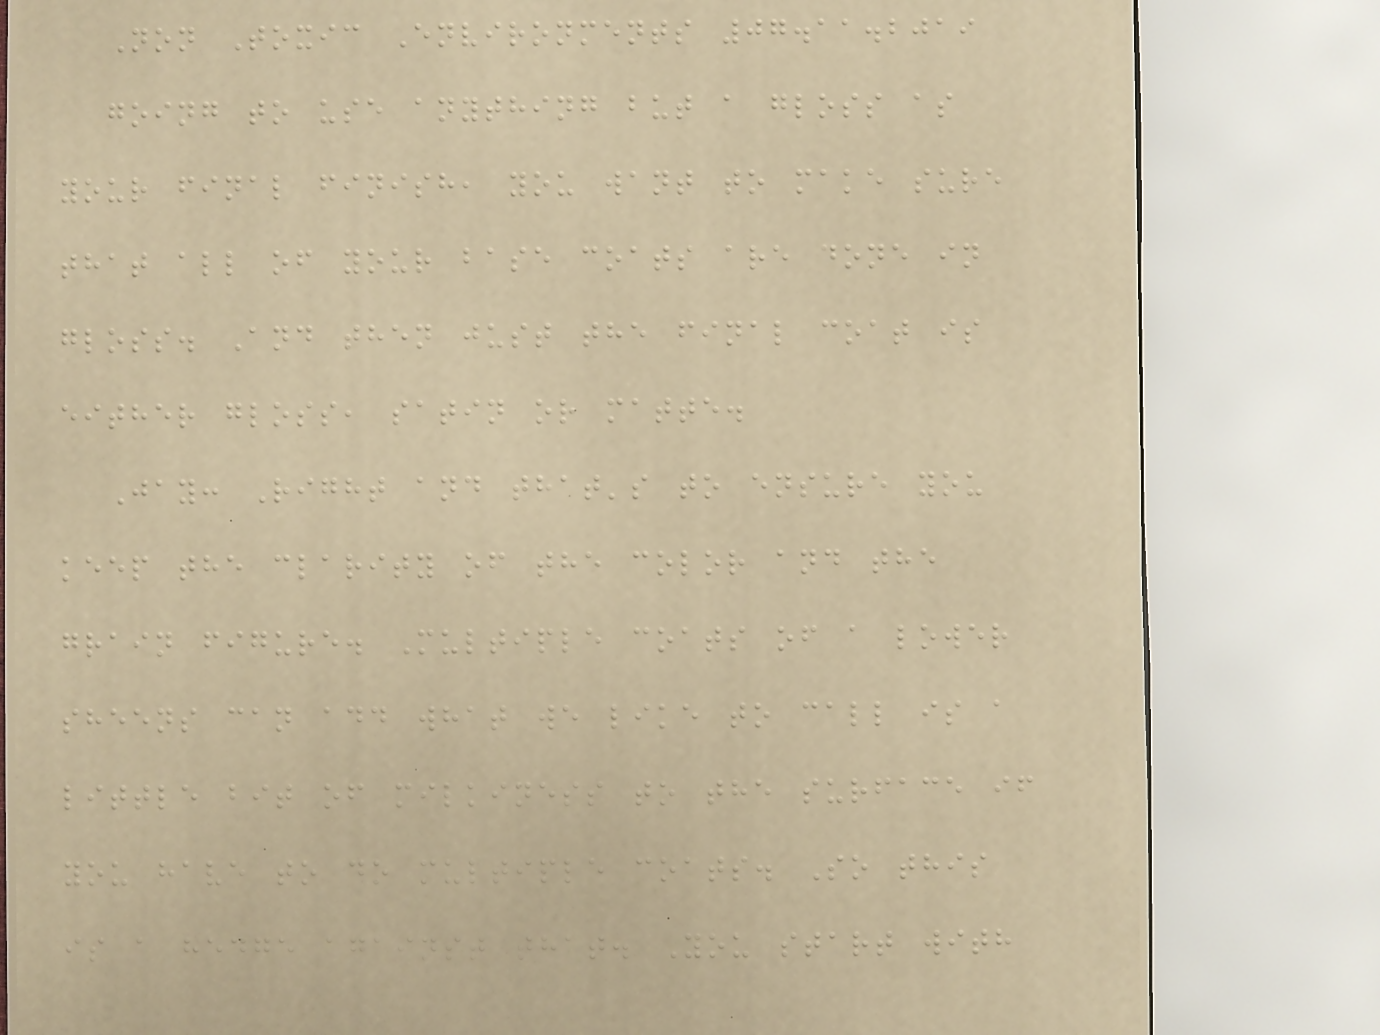Non Toxic Environments 07.11.2019
going to use anything but a gloss as
your final finish, you want to make sure
that all of your base coats are done in
gloss. And then just the final coat is
either gloss, satin or matte.
Jay: Right and that's to ensure you
keep the clarity of the color and the
grain figure. Multiple coats of a lower
sheens can add what we like to call is a
little bit of milkiness to the surface if
you have to do multiple coats. So this
is a hedge against that. You start with
